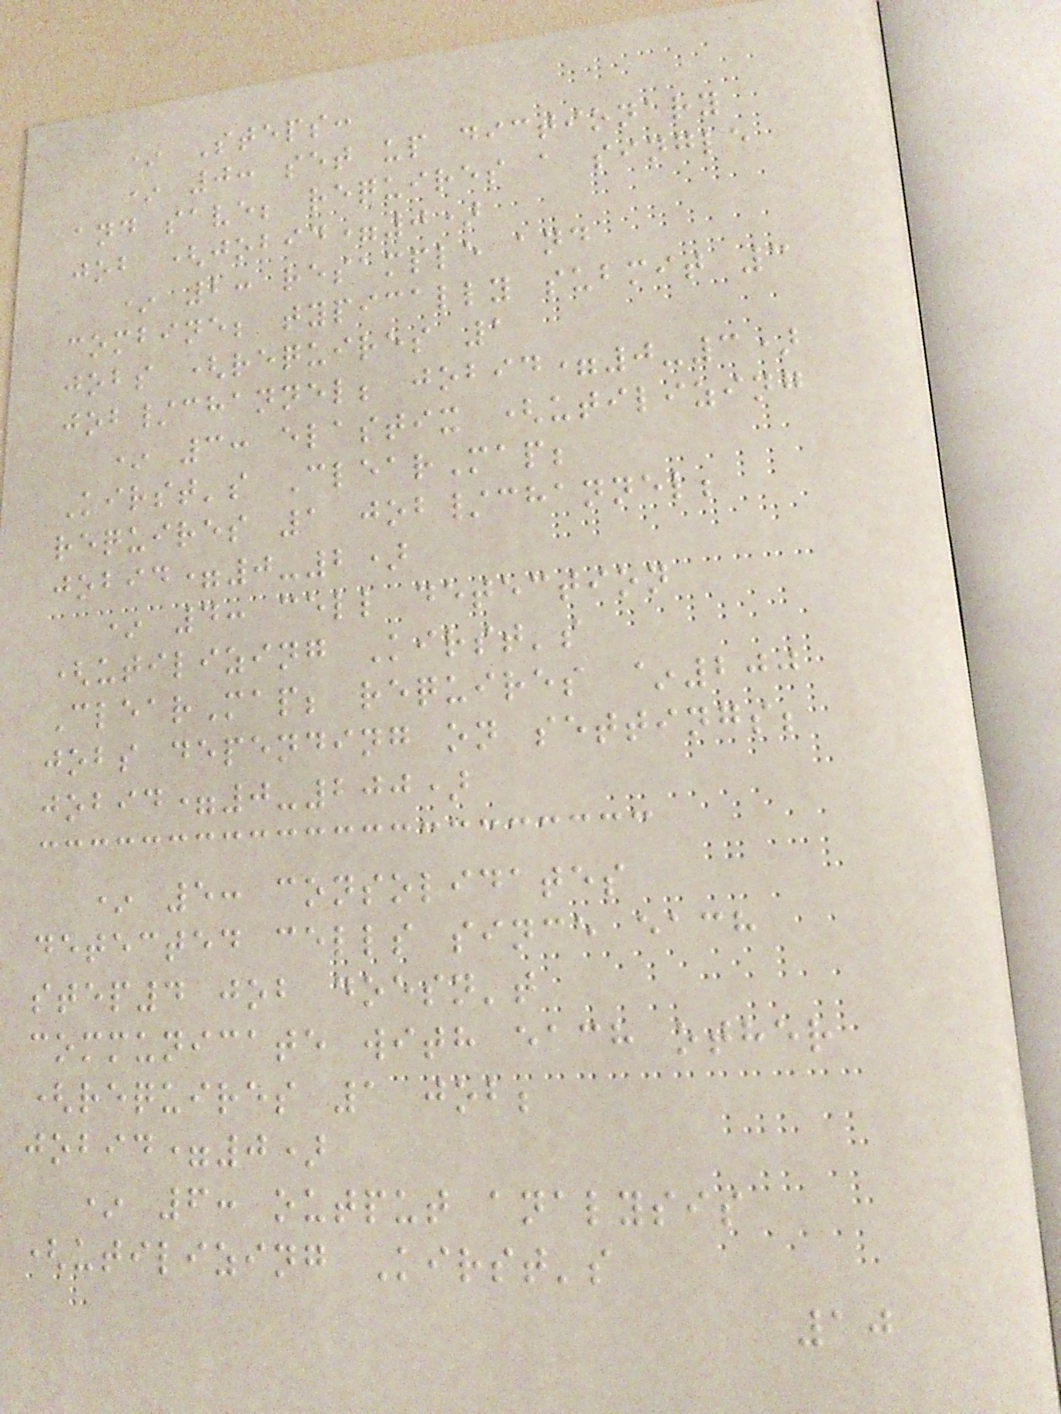* Steps:
* 0: set up dictionary
and save; requires a single
job (jobid=0)
* 2: resample and
combine; typically submit 3
jobs (requires 1
job/channel; jobid=0-3)
* 3: elastix (utilizing
Kirst's ClearMap;
requires 1 job/channel;
jobid=0-2)
* 4: cell detection
(utilizing Kirst's
ClearMap; requires ~200
jobs depending on settings;
jobid=0-200)
* 5: consolidates
detected cells since each
step4 job doesn't
communicate with each other
(requires 1 job;
jobid=0)
* 6: output analysis
(utilizing Kirst's
10
